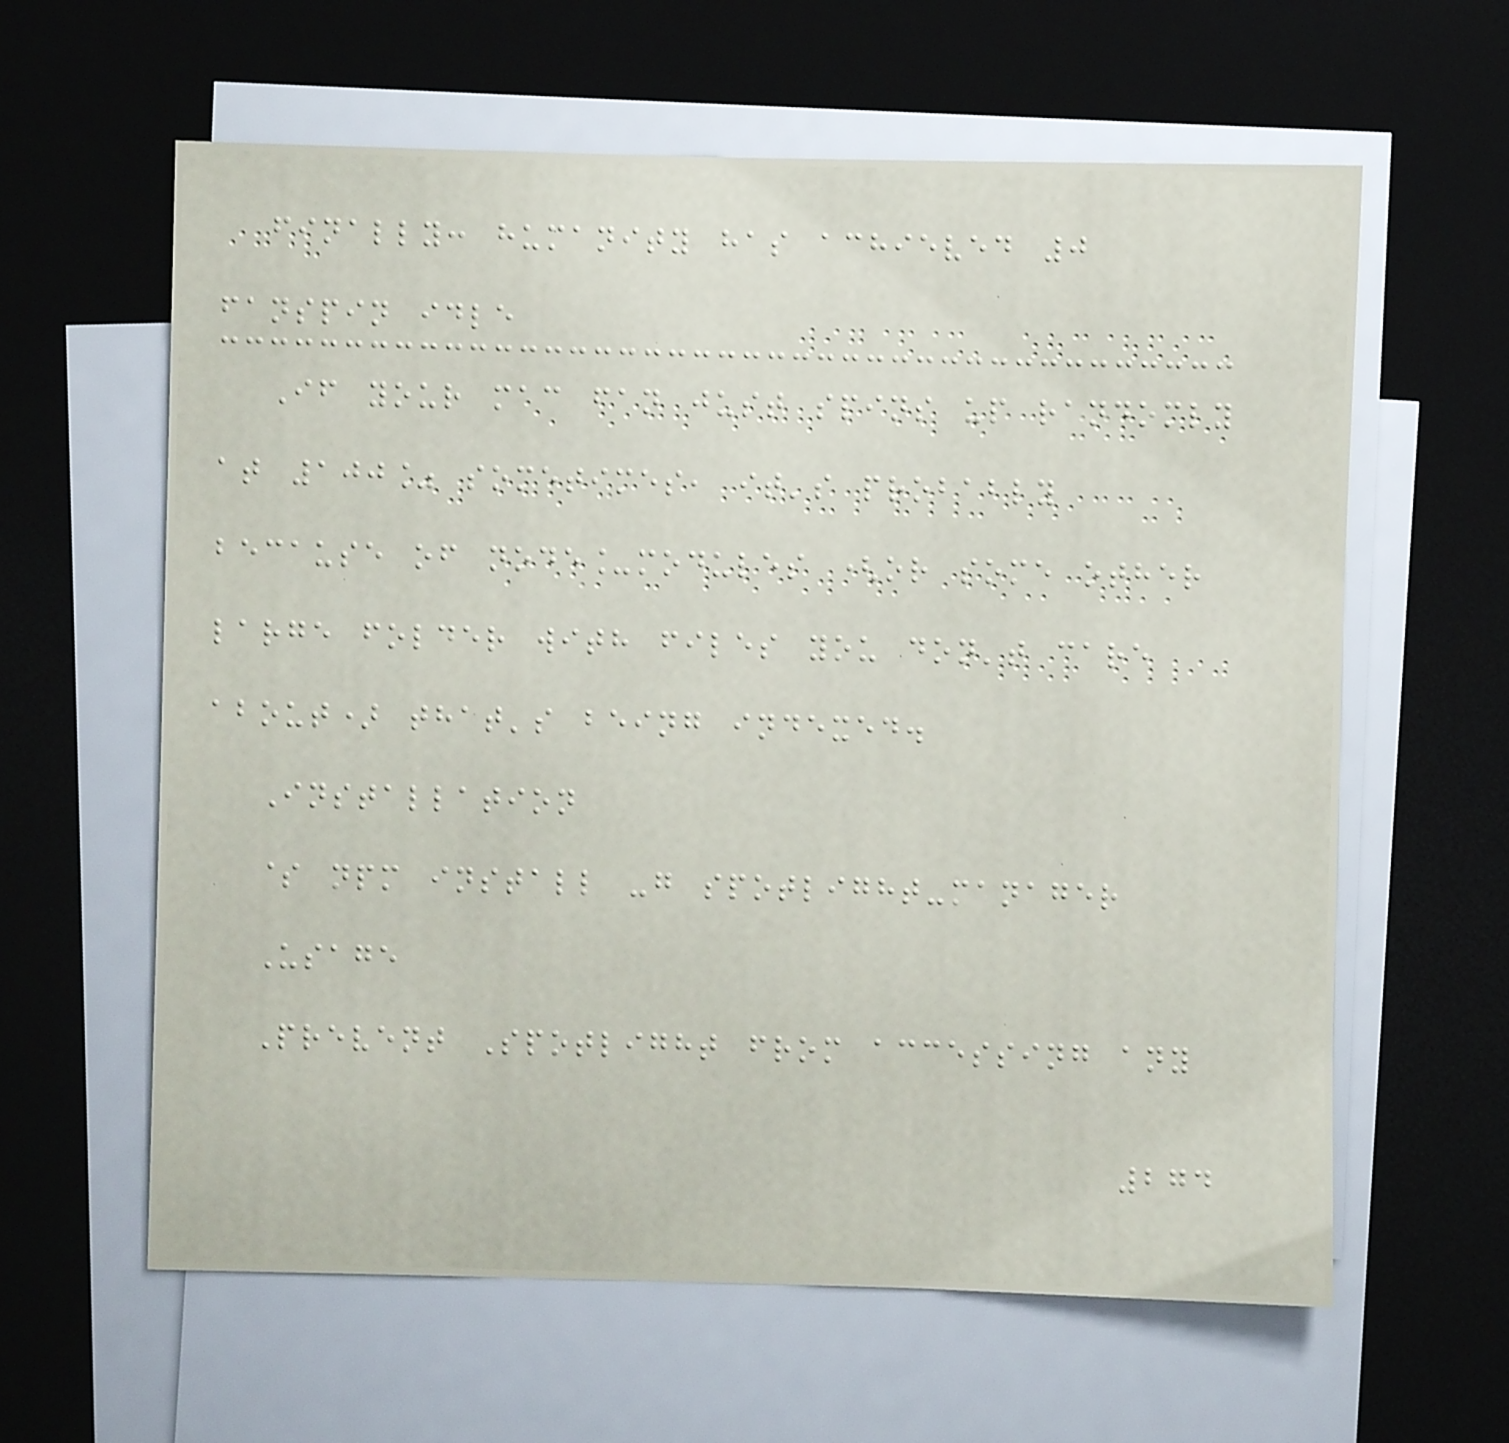finally: humanity has achieved 0
fanspin idle
If your mac fan just spins up randomly
at 100% sometimes, it's probably
because of node_modules (or some other
large folder with files you don't care
about) that's being indexed.
Installation
$ npm install -g spotlight-manager
Usage
Prevent Spotlight from accessing any
274
